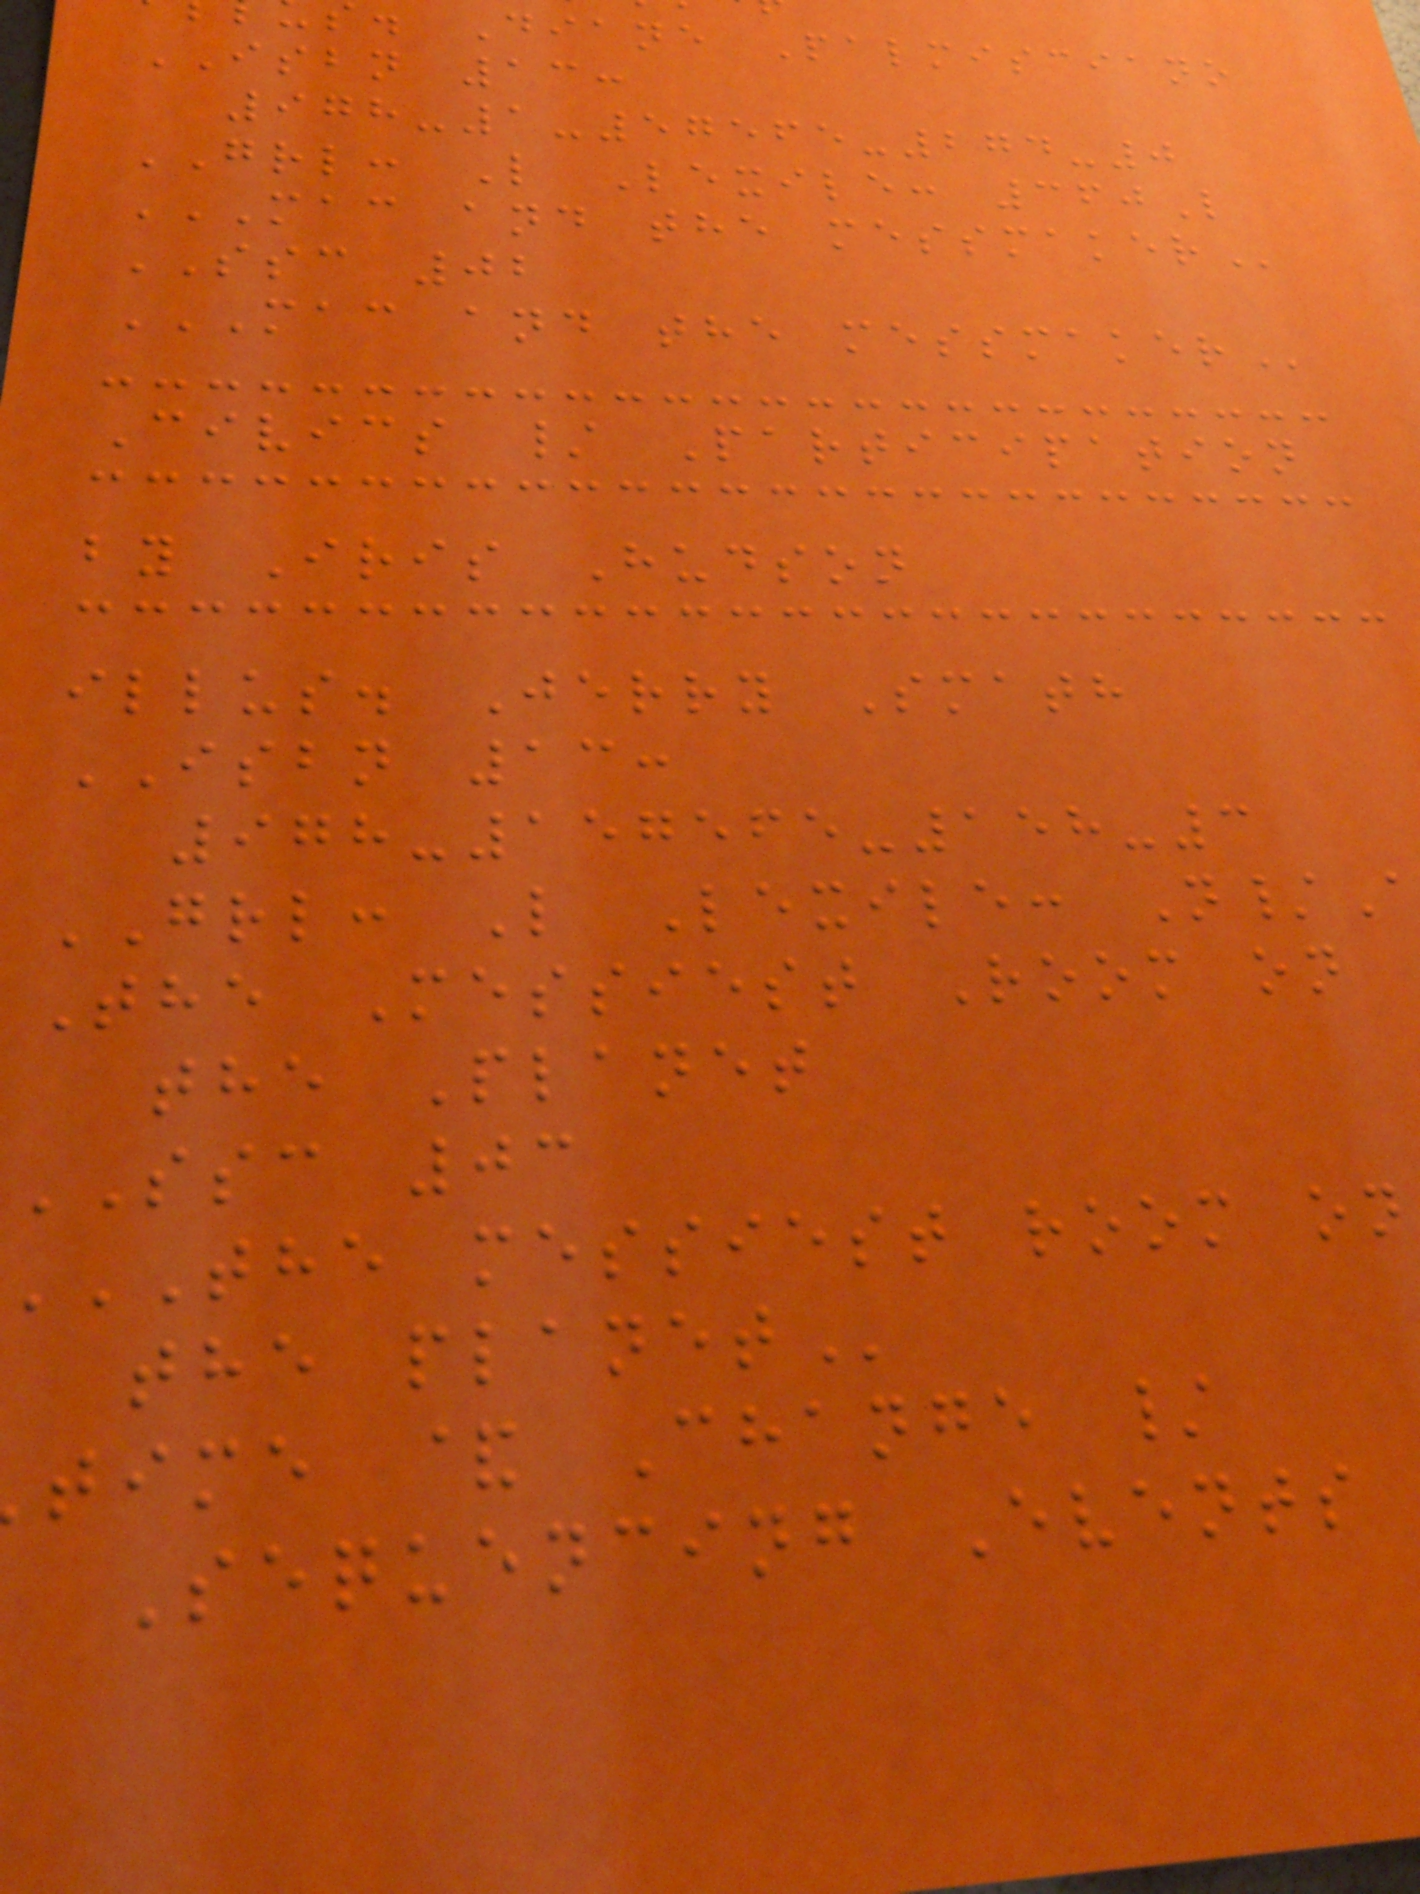. Diane Palmisciano
ISBN 13:
978-1-57565-274-0
GRL: L Lexile: 360L
MAC AND THE MESSMAKER
SSC 02
MAC AND THE MESSMAKER
Civics / Participation
by Iris Hudson
illus. Jerry Smath
ISBN 13:
978-157565-158-3
GRL: L Lexile: N/
The Messiest Room on
the Planet
SSC 03
THE messiest room on
time & Change /
Sequencing Events
